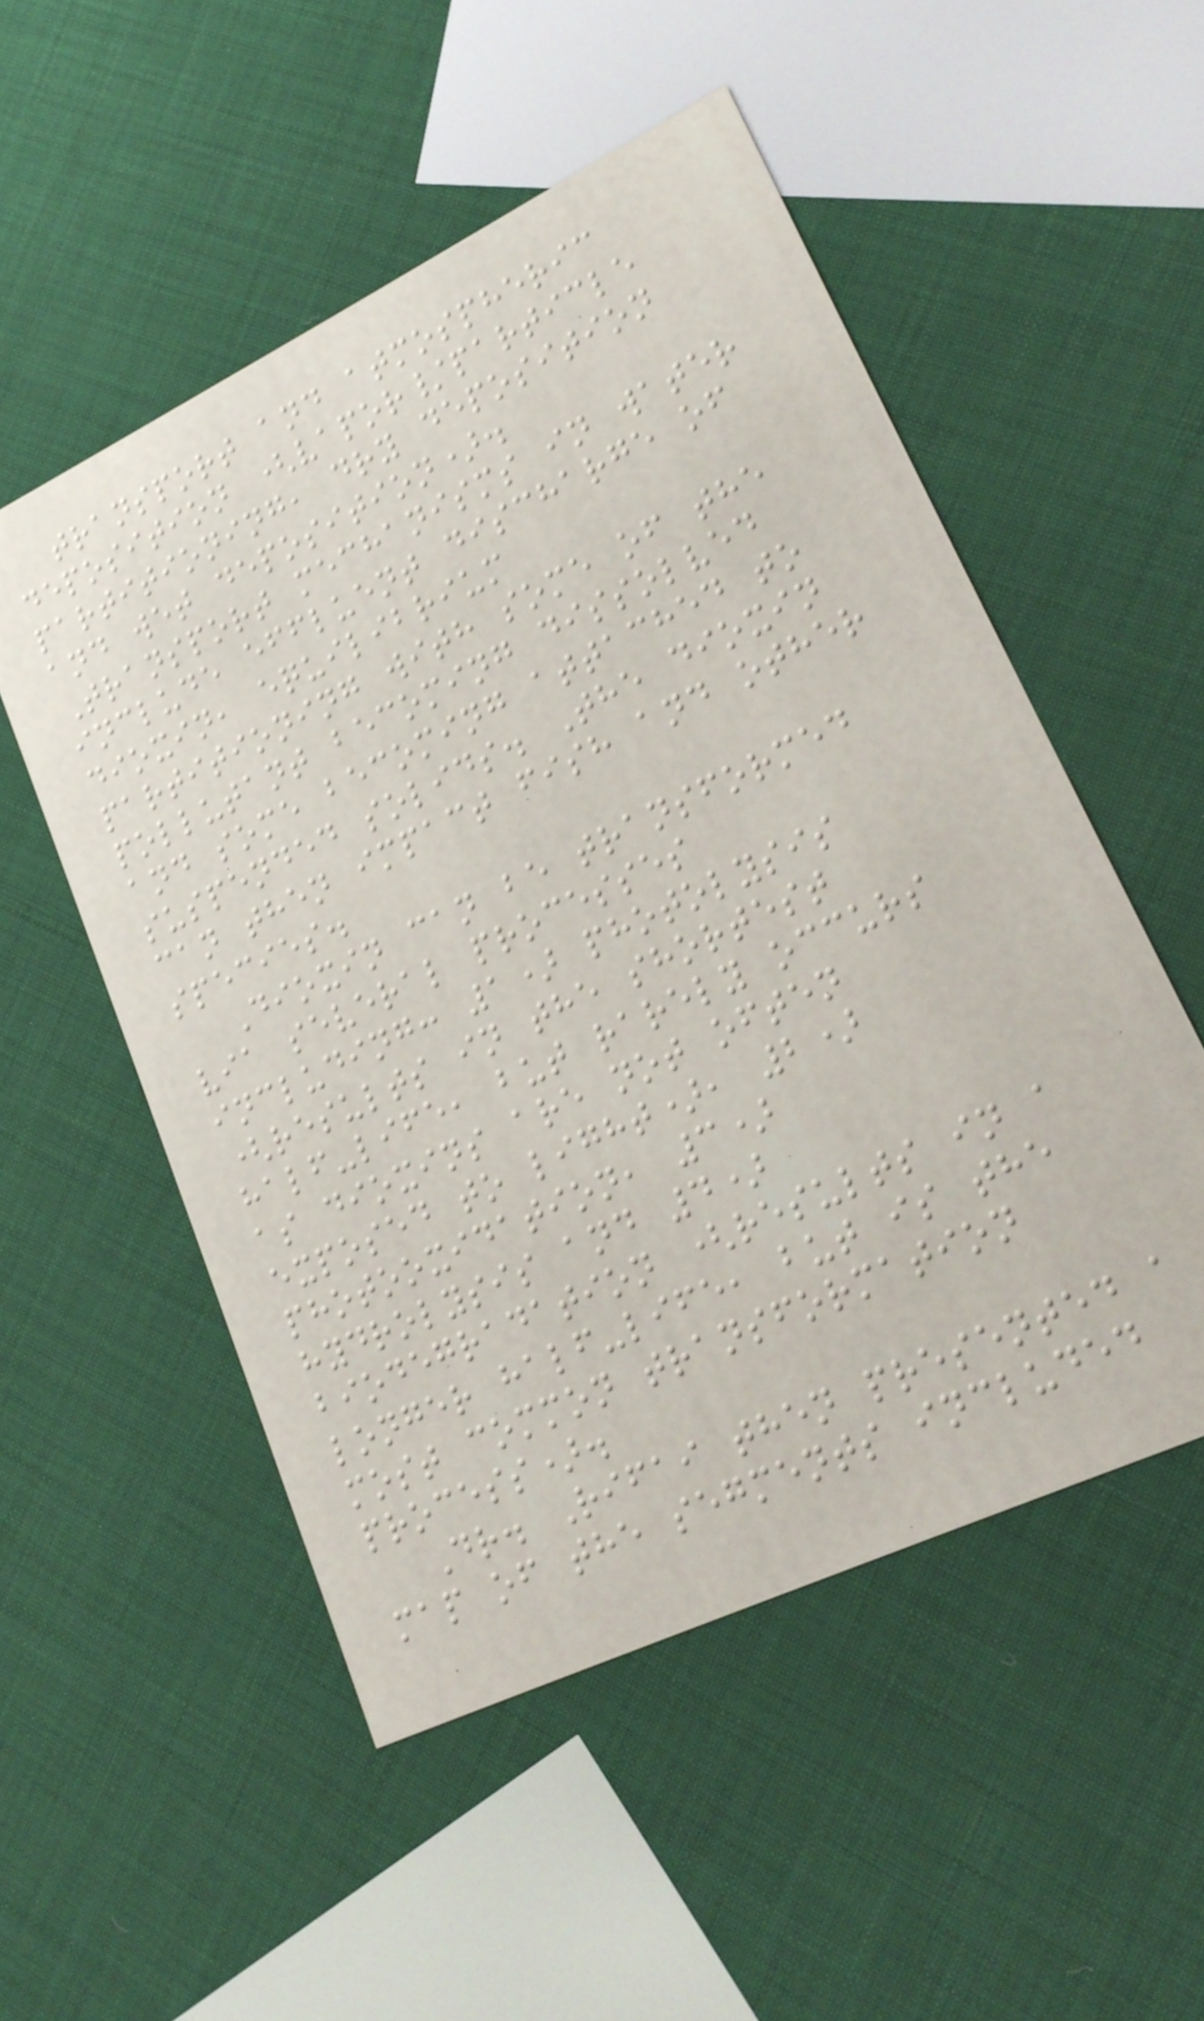transport and atmospheric
deposition (vapor/particle
partitioning, dry deposition
and wet deposition).
Transport mechanisms in water
include effluent discharge of
dioxin, equilibrium
partitioning with some of the
pollutant becoming dissolved
and some becoming attached to
suspended solids. The dioxin
can then impact fish and other
species.
Dioxin can be transformed
via several processes
including: 1) photolysis
(results in the shortest
half-life, but rarely occurs
as dioxins are not often
exposed to light), 2)
photooxidation, 3)
hydrolysis and 4)
biodegradation (results in a
longer half-life, but is the
most common transformation
process).
Dr. Rifai then presented a
map of the segments included
